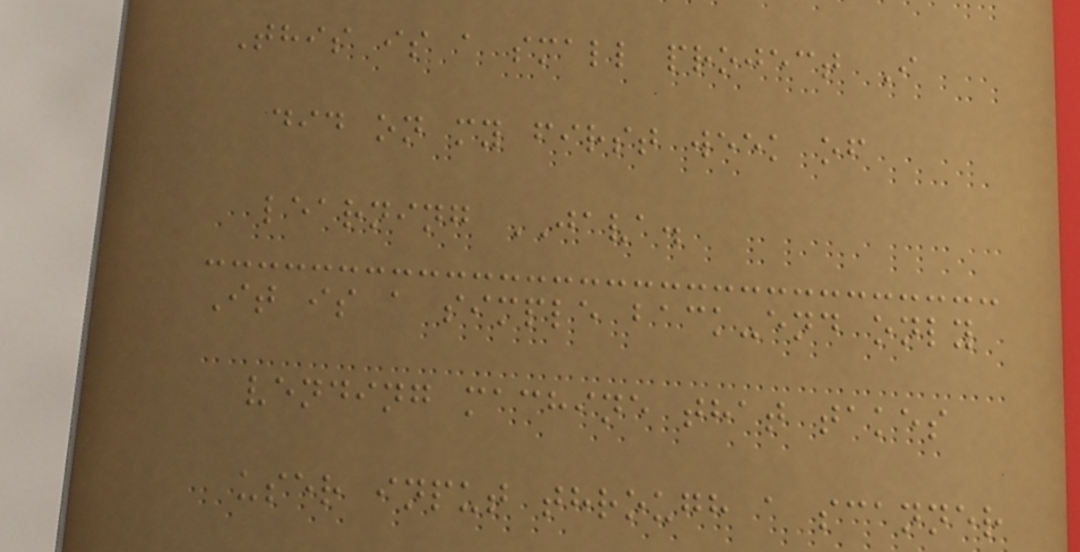This is a small project I
did on my first week of
learning JAVA.
It is a simple back-end only
vending machine that takes
user input through a scanner
